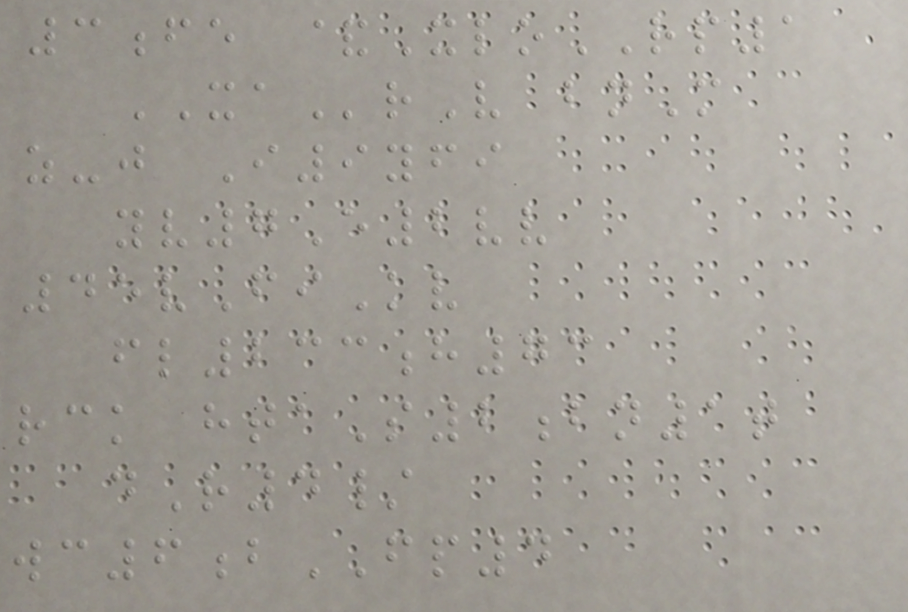3fe &XloRP1
XArV bnM
z-j I9yfi
yv7E2vv
45vFiKv
fl233h73
rck htaS2bn1t
dR4/
wc6bFP4
